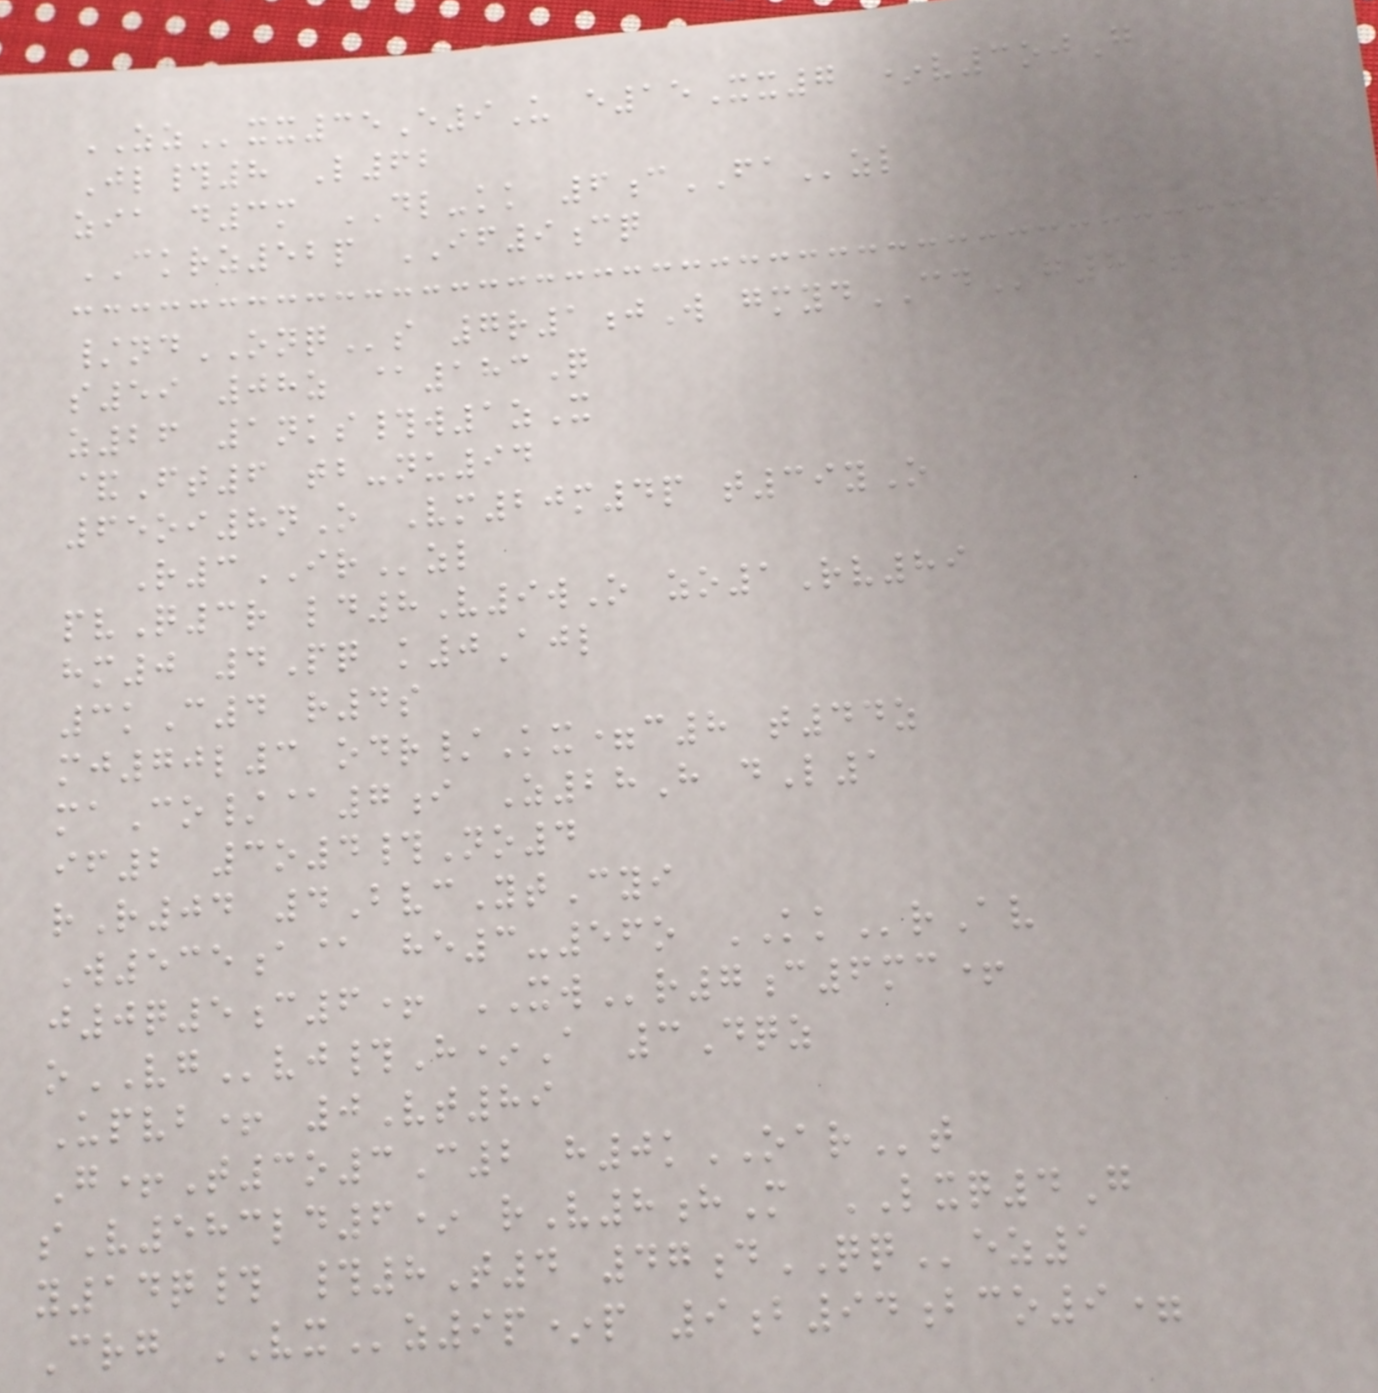ZZxx35E9U e15Xx7 *v3ojG
Jl#8 L62
zia d3m DL-kk 6cFAzl
CKRZ52p IF9cq
/ndONQs 7r1jW gmydCDg8+
s59 08z @183Q
z26 1nks#w1zX
&Ft6 tb-nu94
65oi8nO Vm20m4p t39yO
R3IRzl
pvQ3r ld8V9wO zo1Rv89
hm0 4Pq k0Ajl
3kC4 r4s
mj70l3 odr/Kx=c8 t44z
maCo/@7i Z28H dL1
if2 3o4#No4
rR04 4BvcYtCyi
W535a@ he3-56o KKrAv
j0q5c6+ XWr7c6mc+
oVGvj#H*A 3Dqz
Upvb+ 0Vt89
G+T3o3C2 h0kOARt
sV583ld6* rV8hM LXQ4G
y14q# #8T4 47dQQez1
Crg VXz9p*p 9b94bco9=
